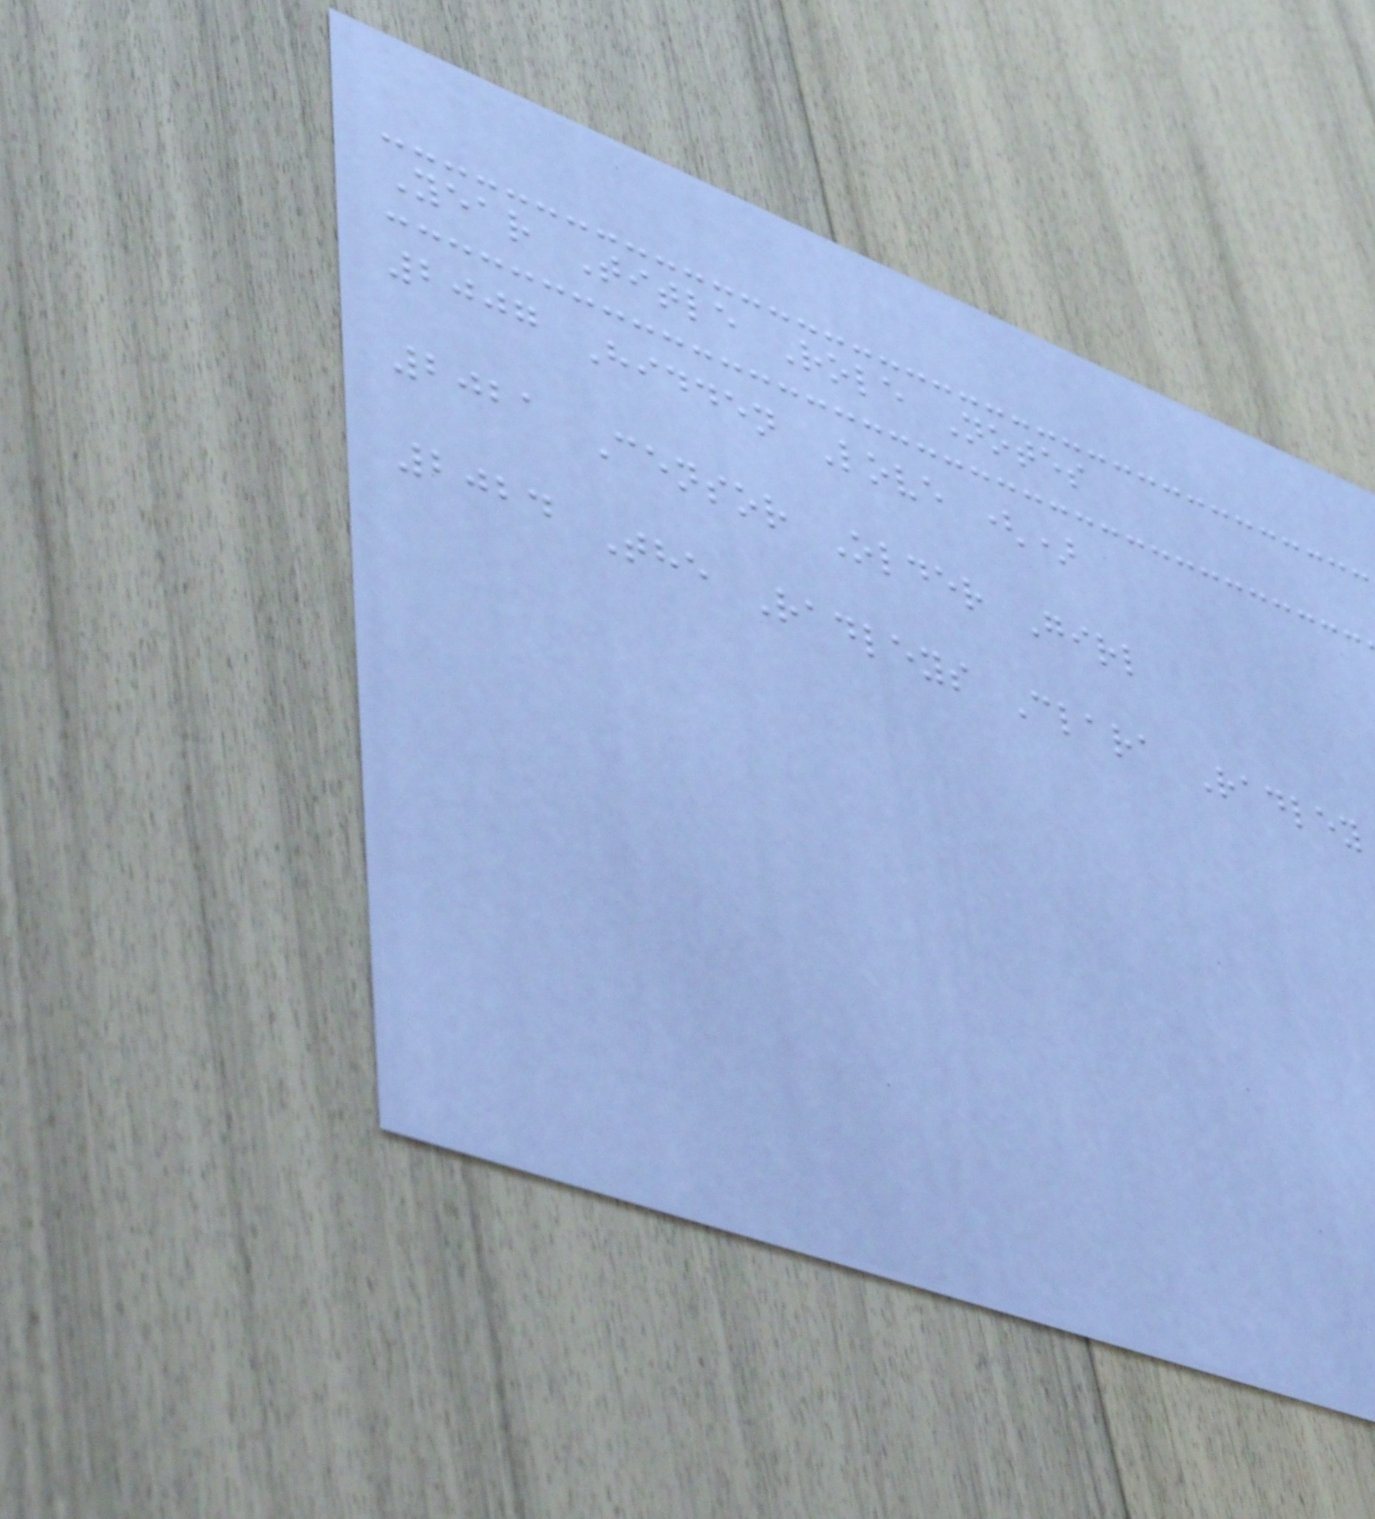Year Title Role Notes
2007 Hidden Love ()
2021 Censor Older Girl
2024 The Radleys Clara Radley
